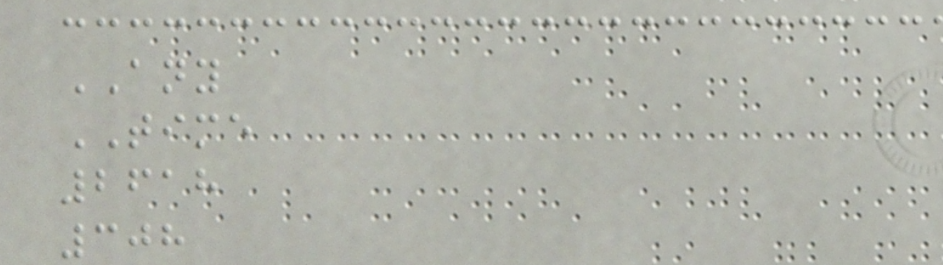ANY
TIME
2618
308
